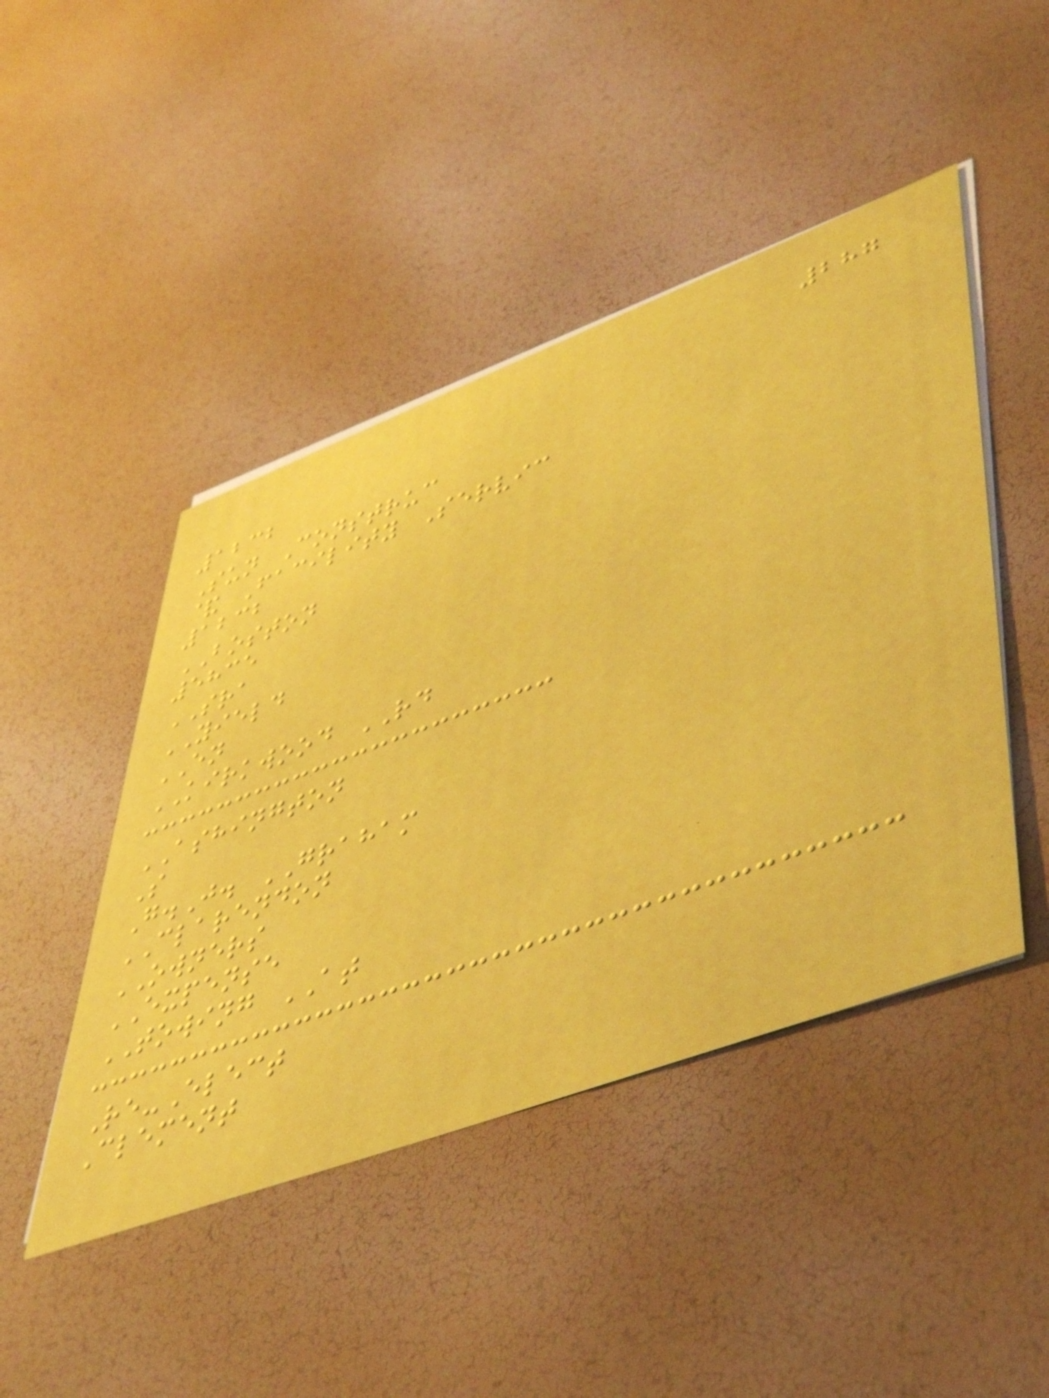287
1232
Sun Construc
& Facility Servic
1232
BOSTON
5835
SRA
YIELD
EN
KIRKWOOD RD
ASHINGTON
S
G.J. GRAHAM
CLARENDON
OWNERS
EXPENSE
TOWING AT
Re-Elect
Clement
